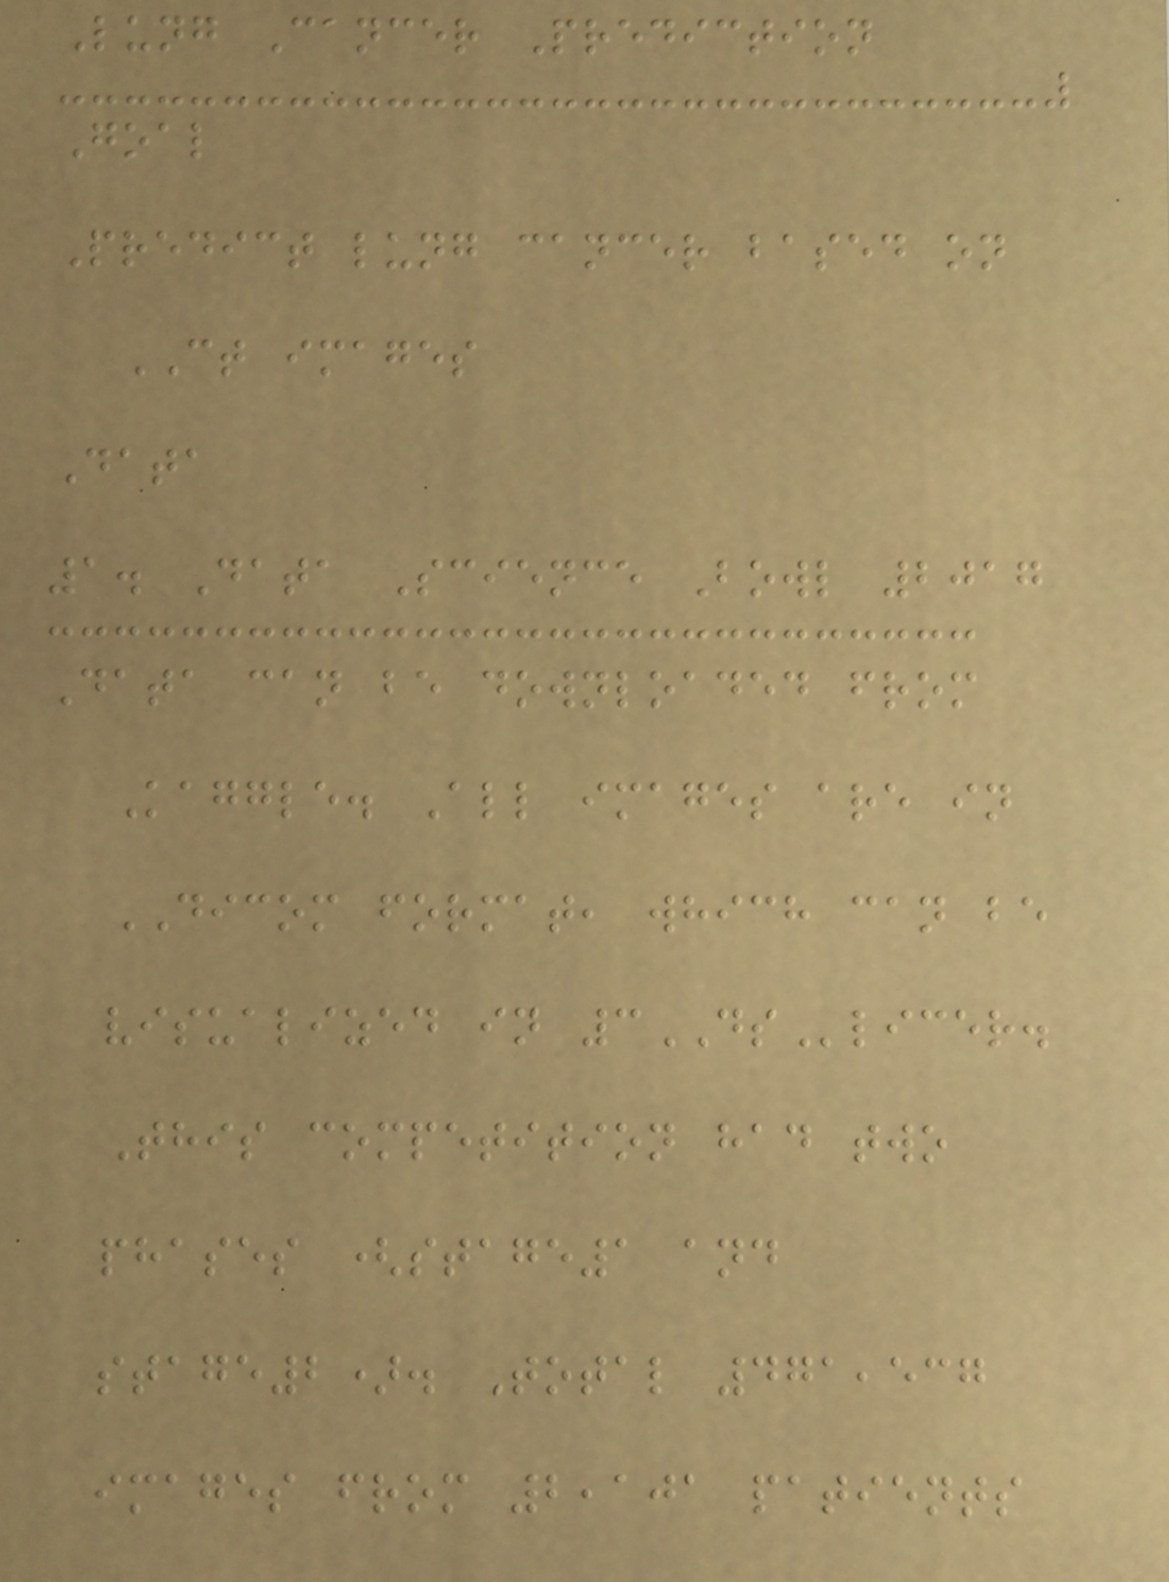Lung Cancer Prediction
Goal
Predict lung cancer based on
CT images
Data
1. Data Science Bowl 2017
Data can be downloaded from
Kaggle. All images are in
DICOM format, which can be
visualized in 3DSlicer.
This competition had two
phases (stage1 and
stage2). Total 471,537
images from 2,101 patients
